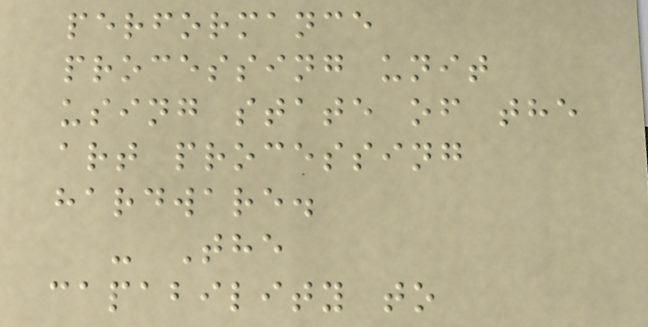performance
processing unit
using state of the
art processing
hardware.
- The
capability to
